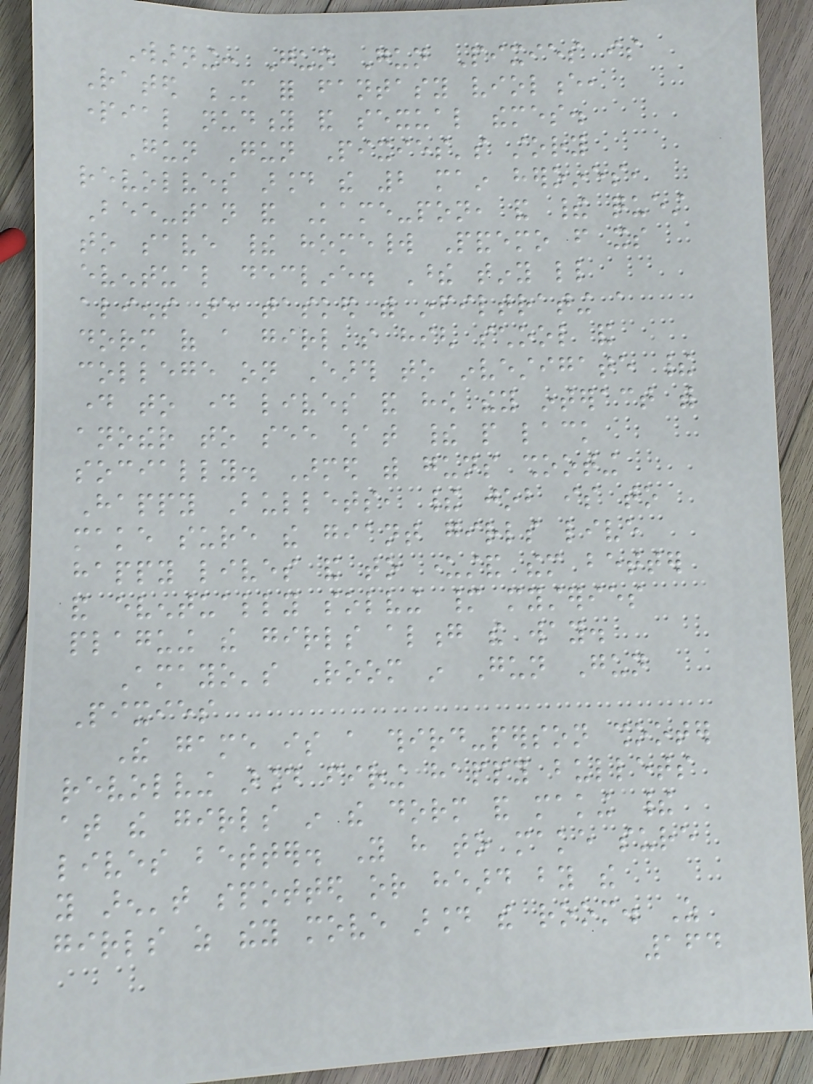Warning: Gun Gun Pixies is
Rated M for fantasy violence,
partial nudity and sexual themes.
Gun Gun Pixies's story
revolves around the 2 main heroines,
Bee-tan and Kame-pon, and their quest
to save their homeworld Pandemo from its
eventual decline. These tiny little
aliens are tasked with infiltrating a
dorm of a girl's high school and
college on Earth to investigate their
day to day lives and how they interact with
another to see what their people lack
socially. Armed with guns shooting
Happy Bullets, their job is to
make sure the giant girls live
happy lives and to understand them better
and eventually solving many mysteries
plaguing the girls along the way.
Amayo's Room in Gun Gun
Pixies
The game is a third-person shooter
revolving around firing happy bullets
at the girls in the dorm and making their
lives better. You have to make sure
you aren't spotted or heard by the
girls as they move around the room. As
164
